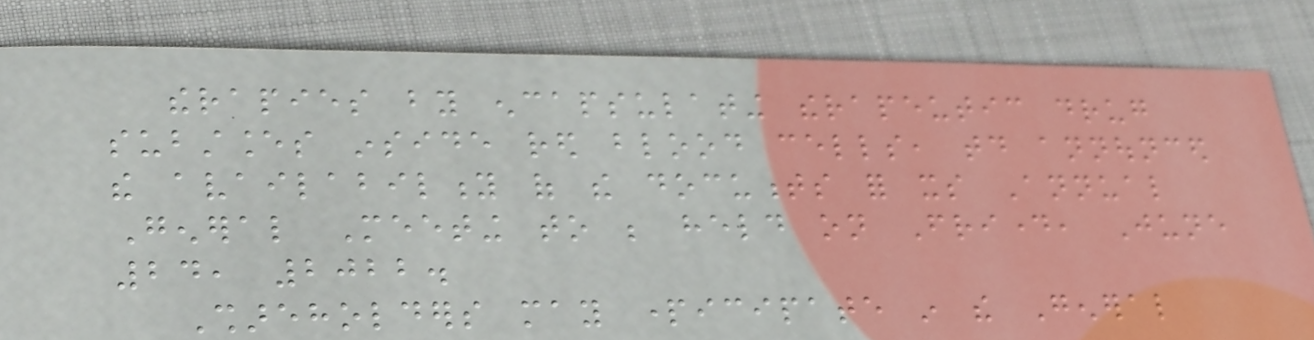therapies by encapsulating therapeutic drug
substances inside red blood cells, today announced
the availability of the documents for its Annual
General Meeting to be held on Friday, June
24, 2022.
Shareholders may participate in the General
